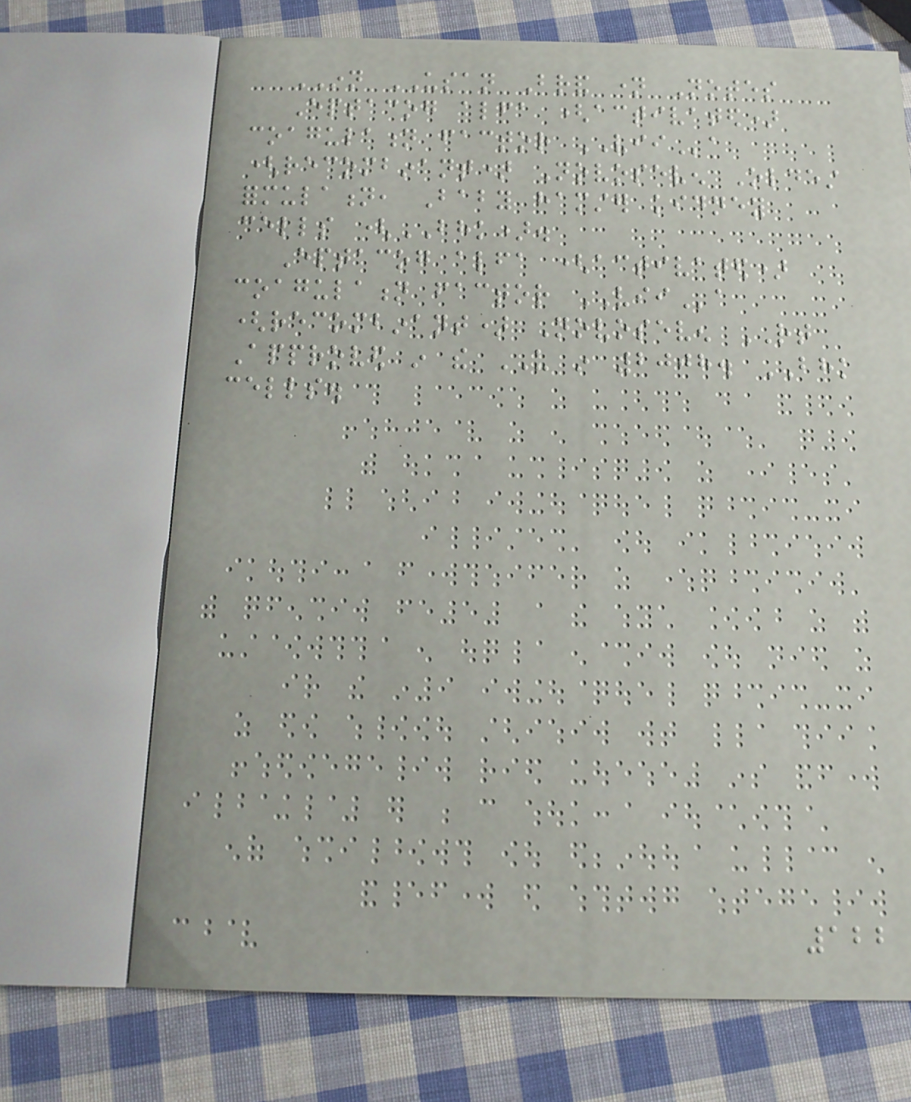INN USAN Brand name Notes
Eptacog alfa (activated)
coagulation factor VIIa
(recombinant) Novoseven Oldest
formulation, Baby hamster kidney
cells (BHK).
Eptacog alfa (activated)
coagulation factor VIIa
(recombinant) Novoseven RT
Approved in the US in 2008. BHK
cells.
122
